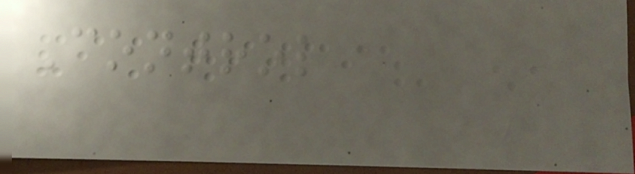Control
